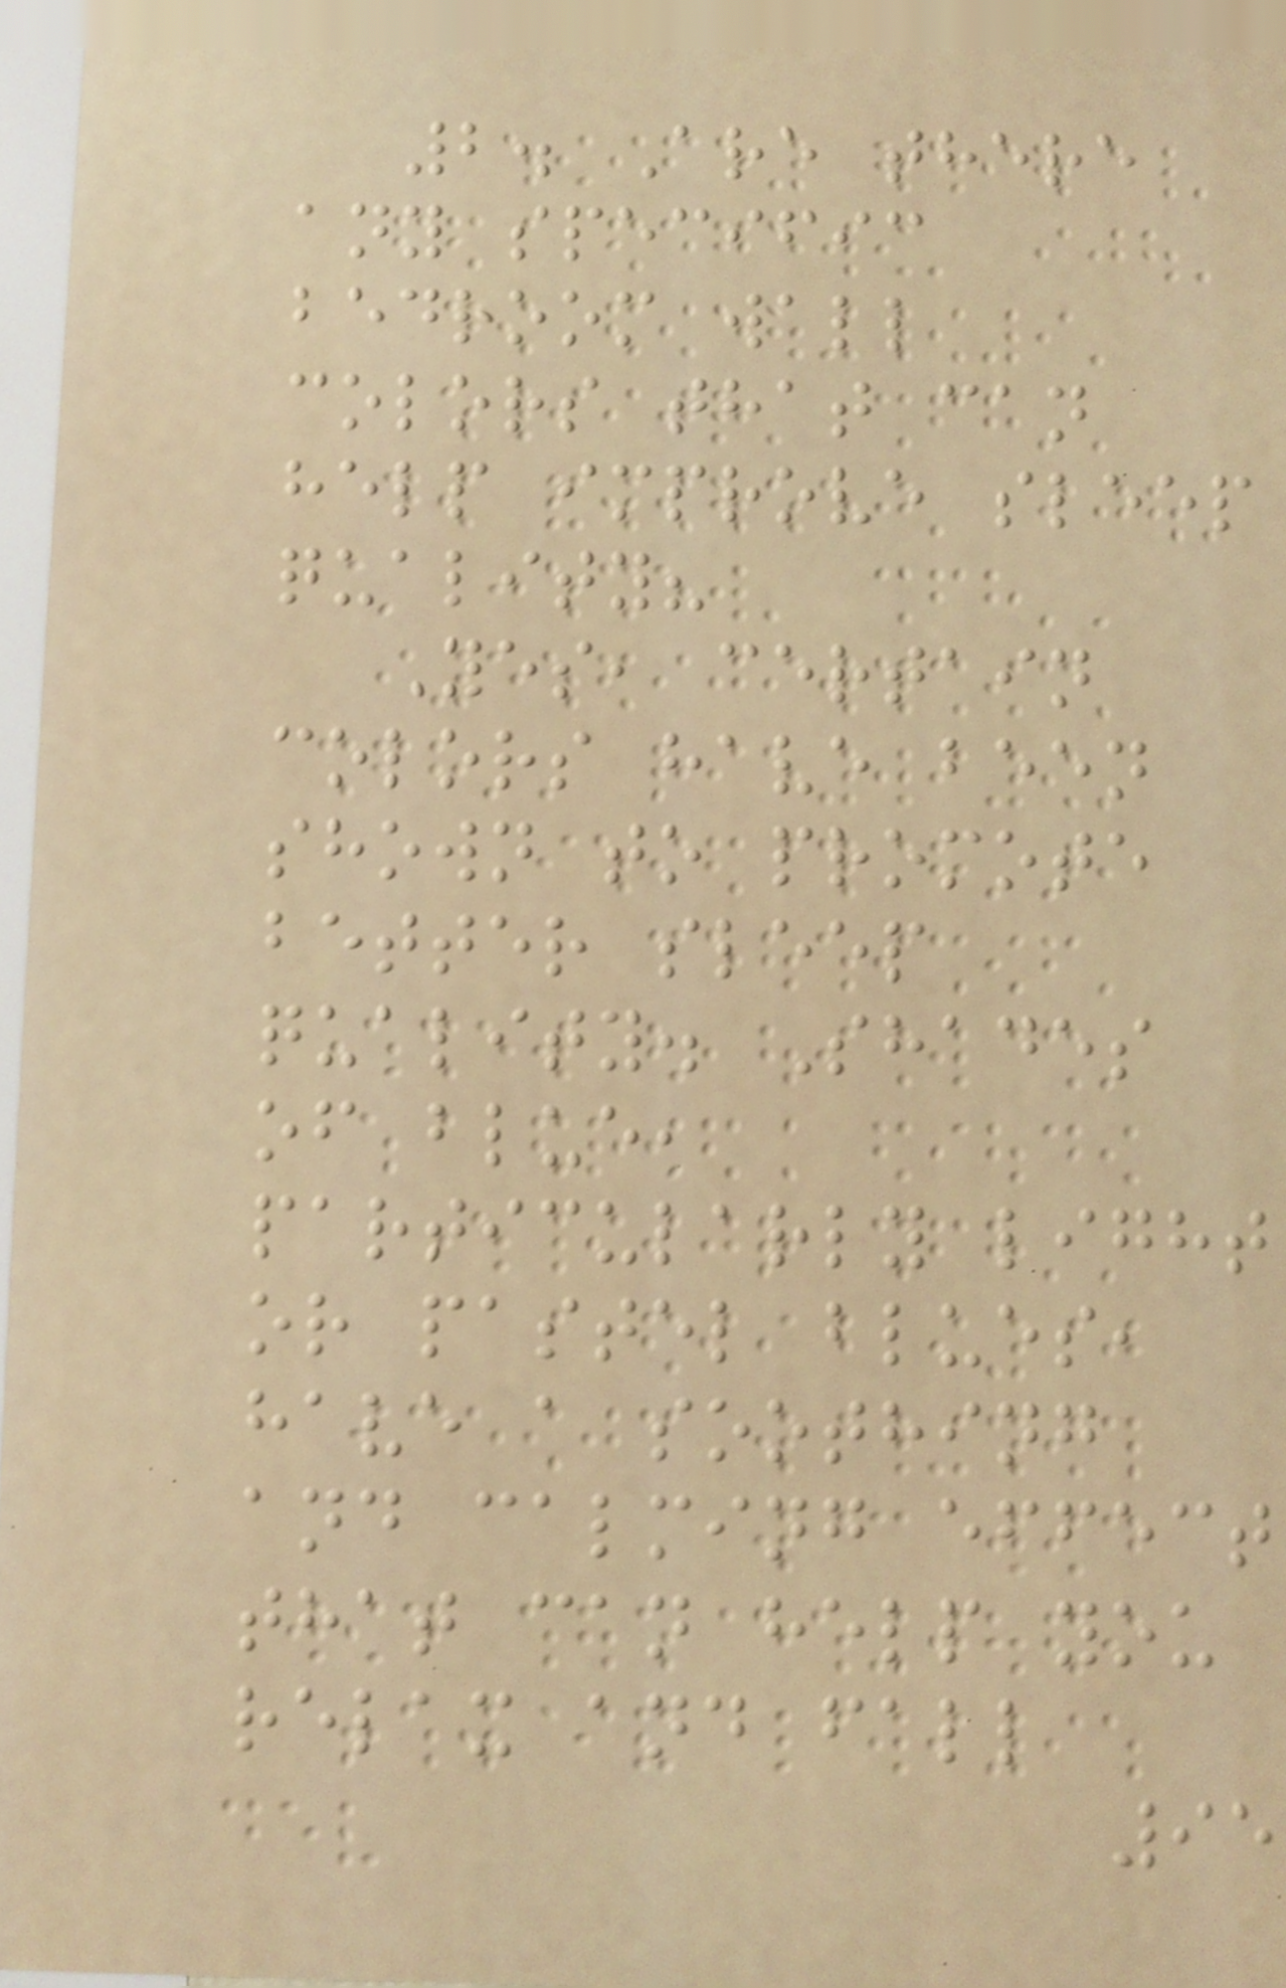2. Are there
any specific
bedroom wall
colors that can
help improve sleep
quality?
Yes, certain
colors have been
shown to promote
better sleep
quality. Shades
of blue,
particularly light
or pastel blues,
have a soothing
and calming effect
that can help you
relax and fall
95
